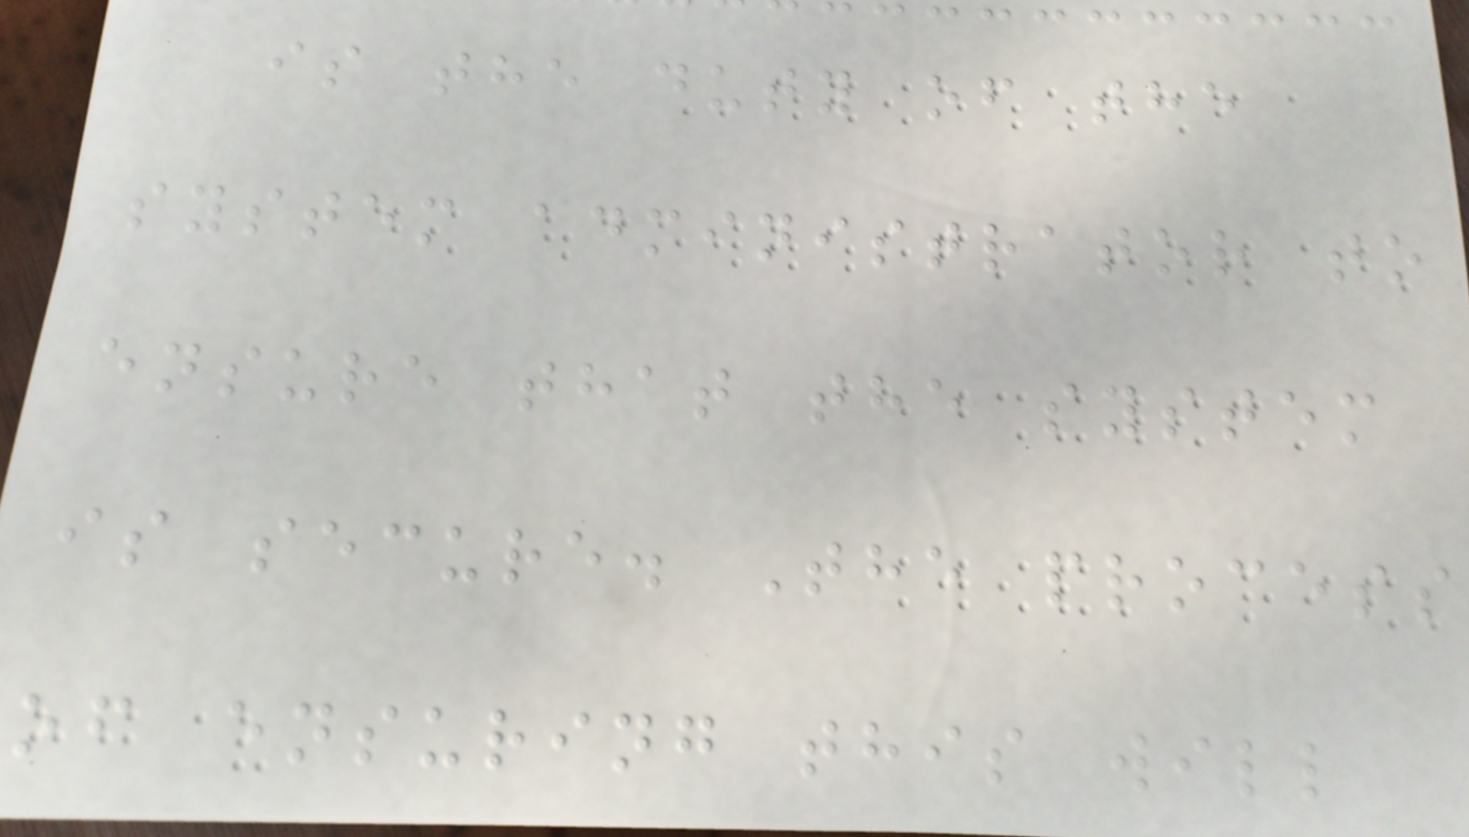is the duty of the
system administrator to
ensure that the system
is secure. The process
of ensuring this will
